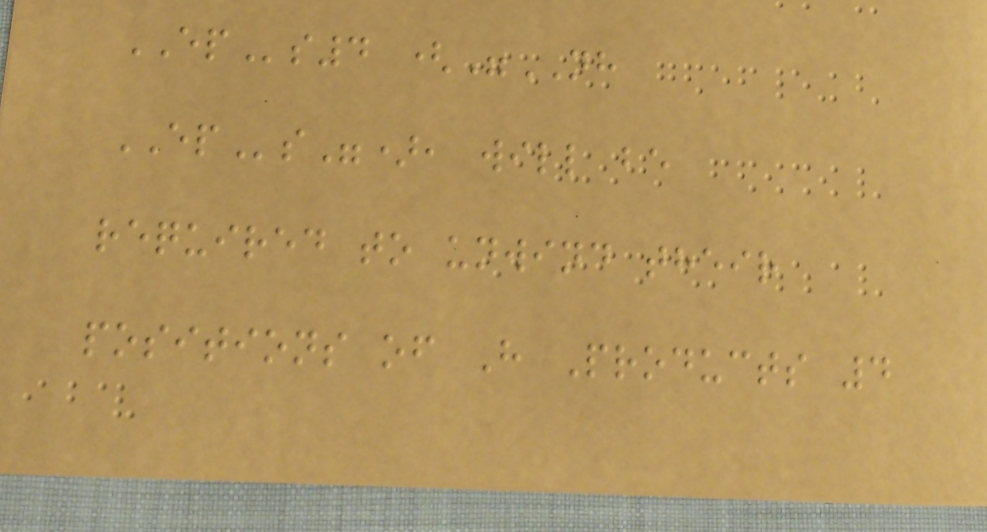EPs4 ("NH
EPs"), will be
required to unwind their
positions of H Products 4
